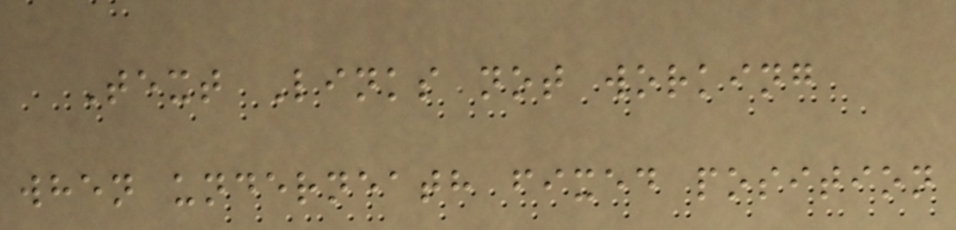Text Links not working
when underneath fixed position
